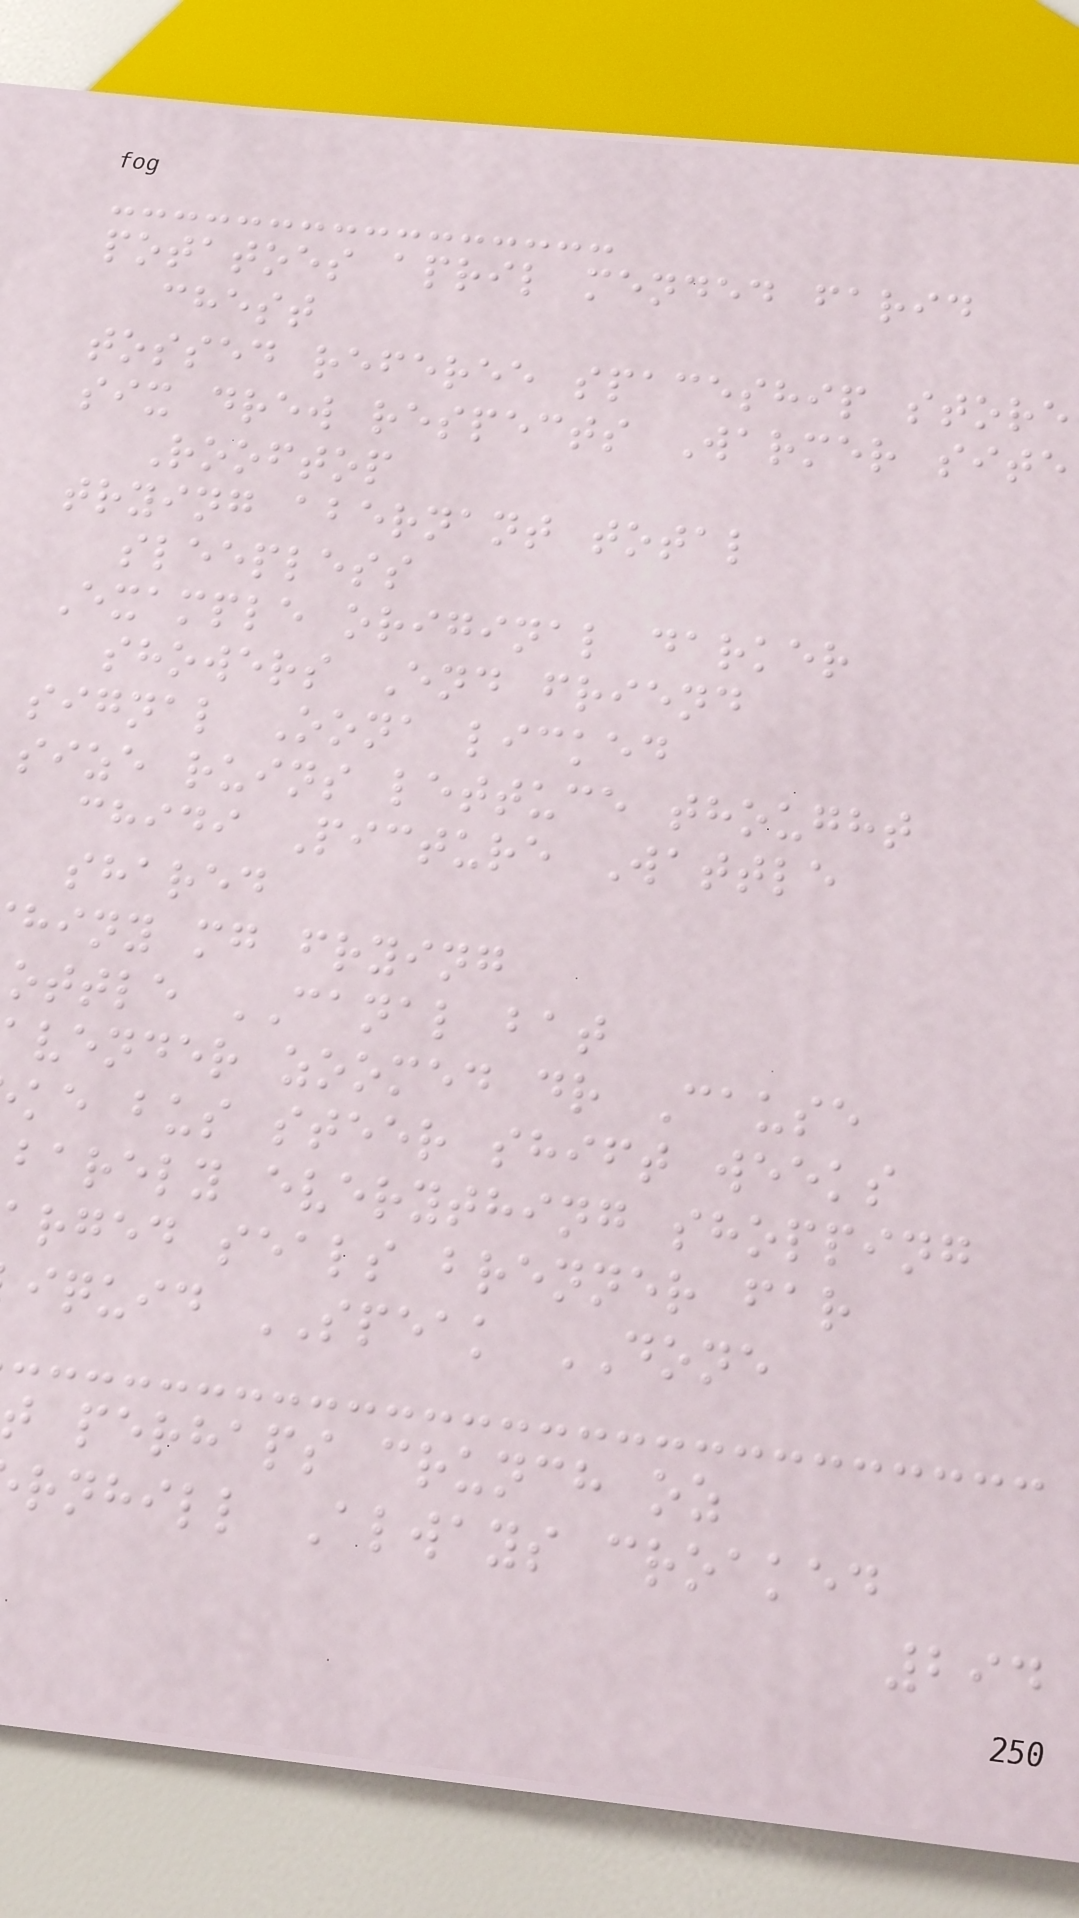potatoes april mended farid
chest
tossed referee spaceship store
six drew respects Warmer site
Rooftop
trying abernant total
sleepless
Example original darker
showers End friend
signal Oona licked
size ruins lettuce thought
chidi Picture Wattle
shared
hiny mg frying
ottle CANAL bat
vender zoomed dr Cause
ke bus steer shift weeks
barely everything shopping
rged seals brenner far
iquid SPEAK DONE
t perhaps crunch oz
rnhill Always croaked
294
